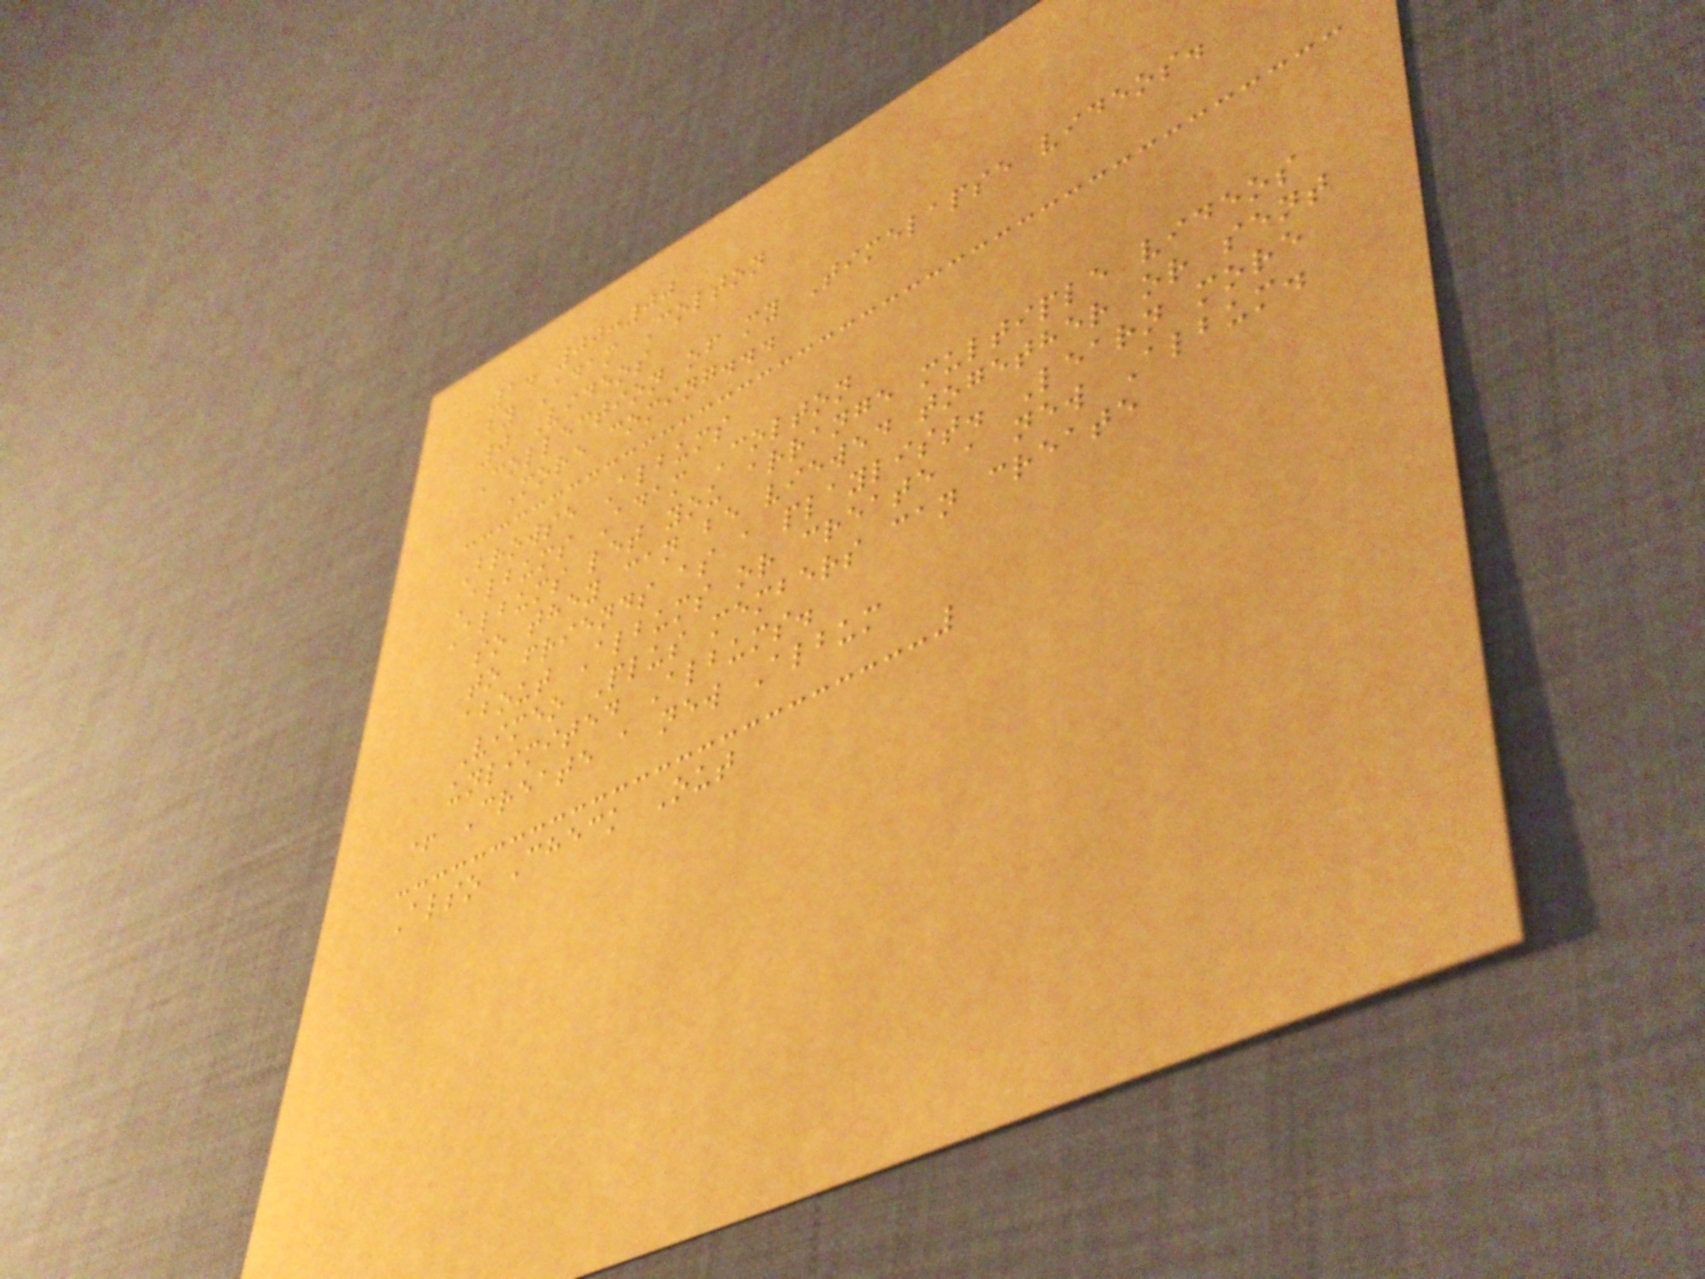1. 00:00
by Adam Colton
0 Videos
Collection of my Timelapse videos.
More coming...
Browse Albums
Albums Adam Colton
Albums let you arrange multiple videos
so they can be viewed together or sent
to friends as a playlist. Learn more
about Albums or create a new Album.
Vimeo Plus members can create
unlimited Albums.
+ Create a new Album
Also Check Out
